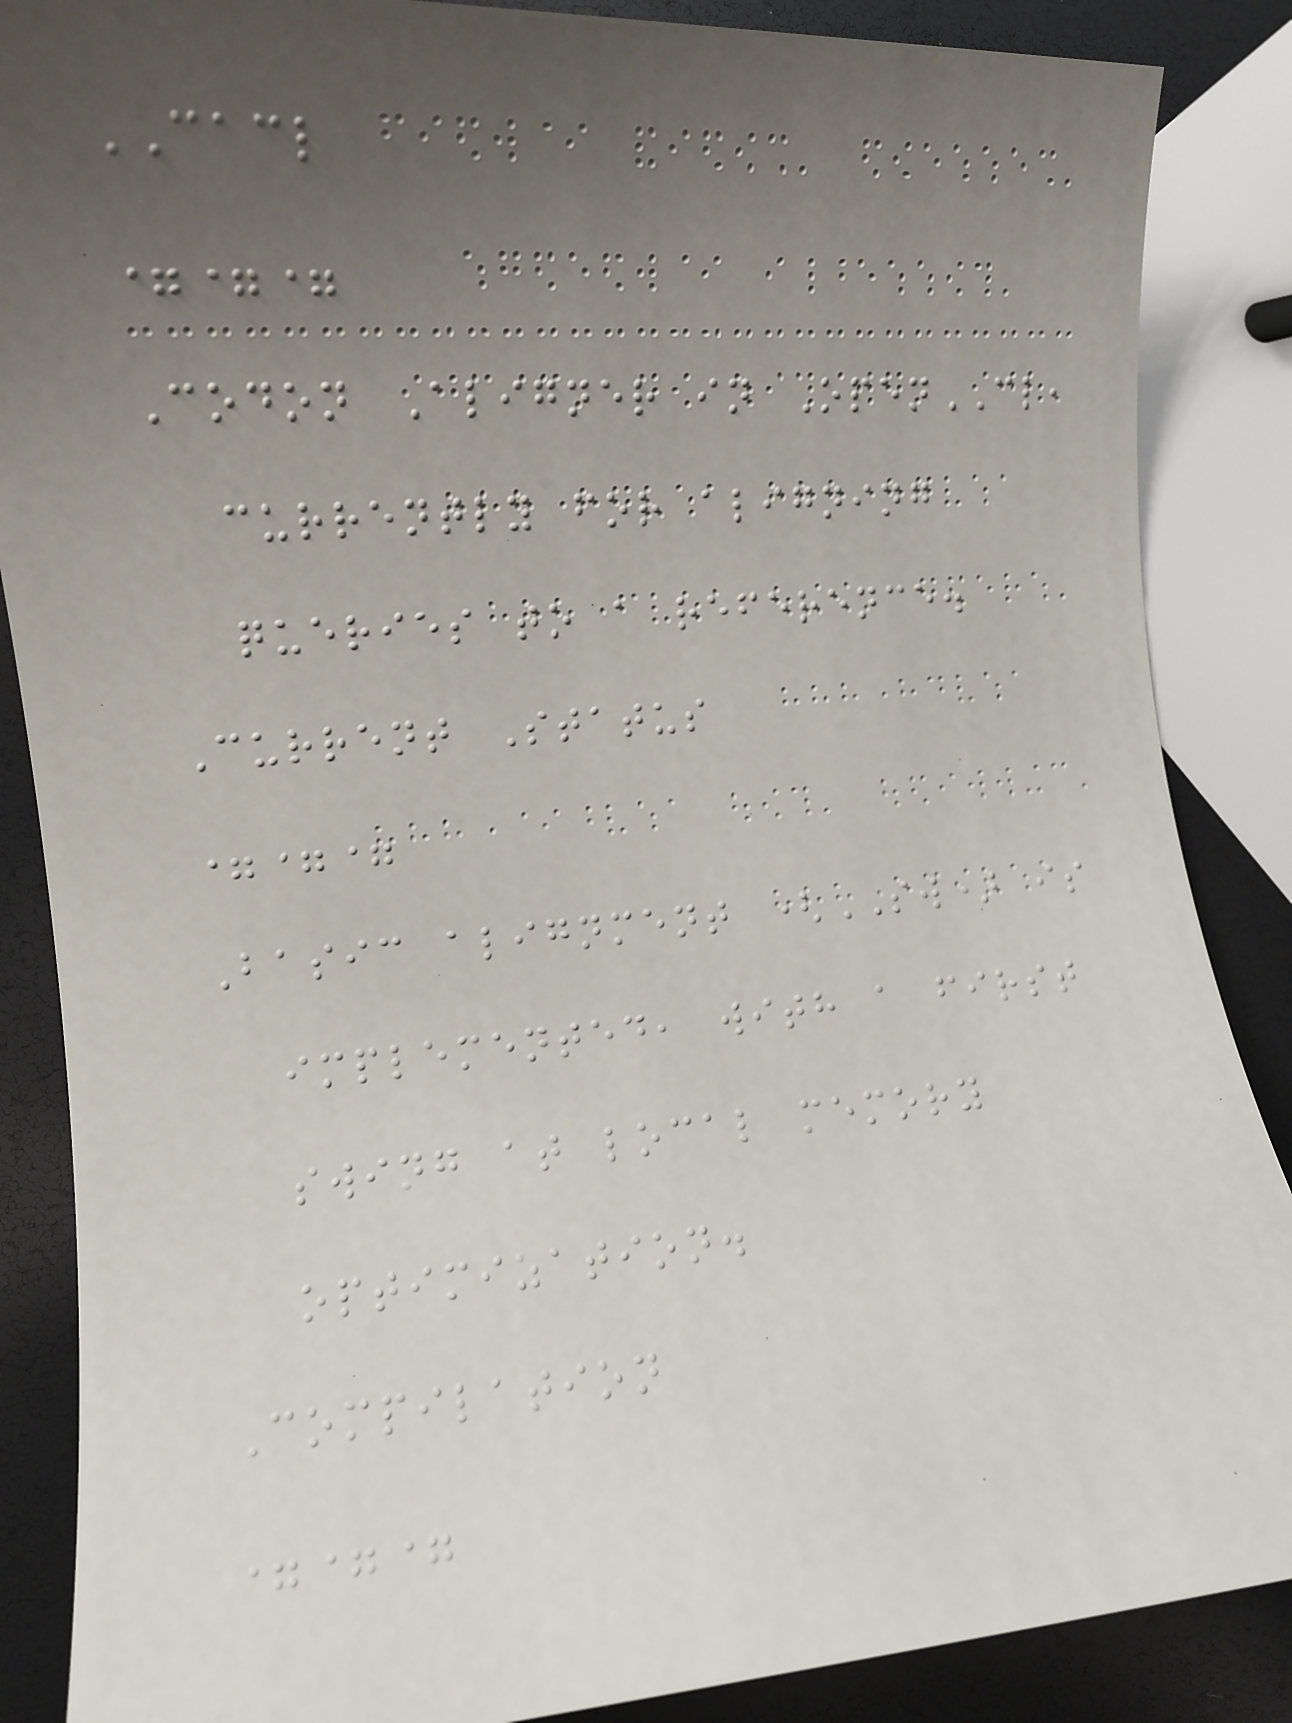CACL
===
Codon Aligner in OpenCL,
currently for aligning
queries to a reference.
Current Status
===
Basic alignment (SW) is
implemented, with a first
swing at local memory
optimization.
Compilation
===
